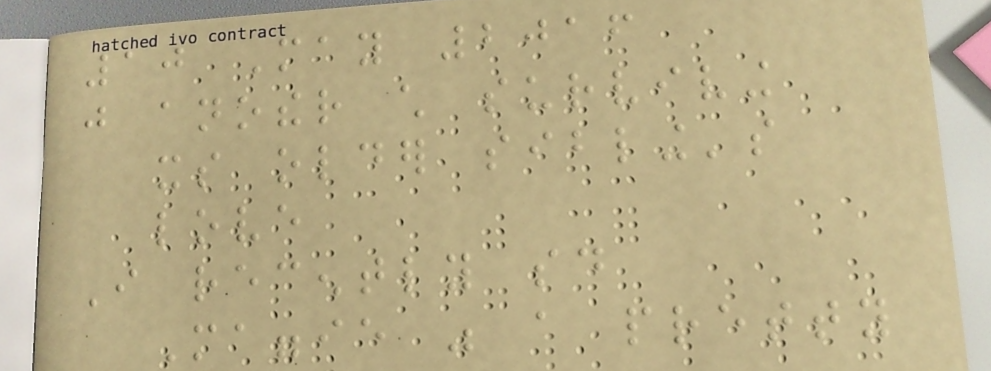10 May 2016
just another child surviving
its older sibling's
love
I recently said
Maggie was a pretty
